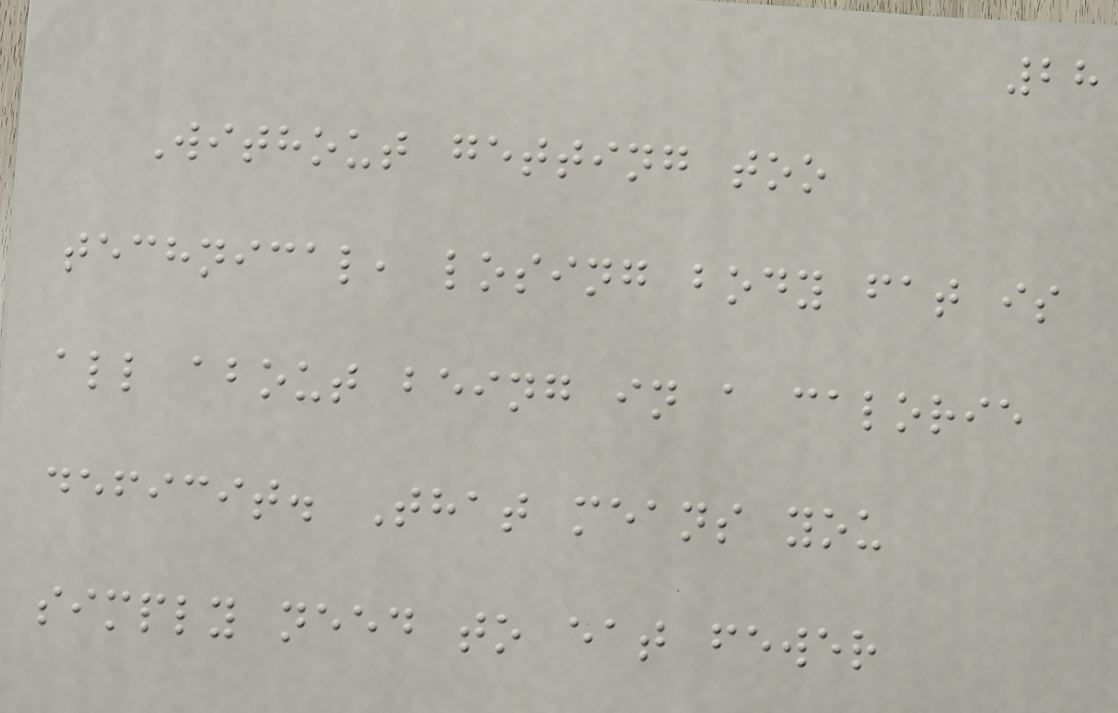28
Without getting too
technical, losing body fat is
all about being in a calorie
deficit. That means you
simply need to eat fewer
